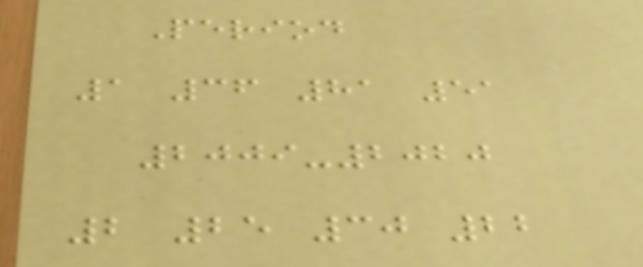Period
1 36 81 51
2009-2020
2 25 30 22
